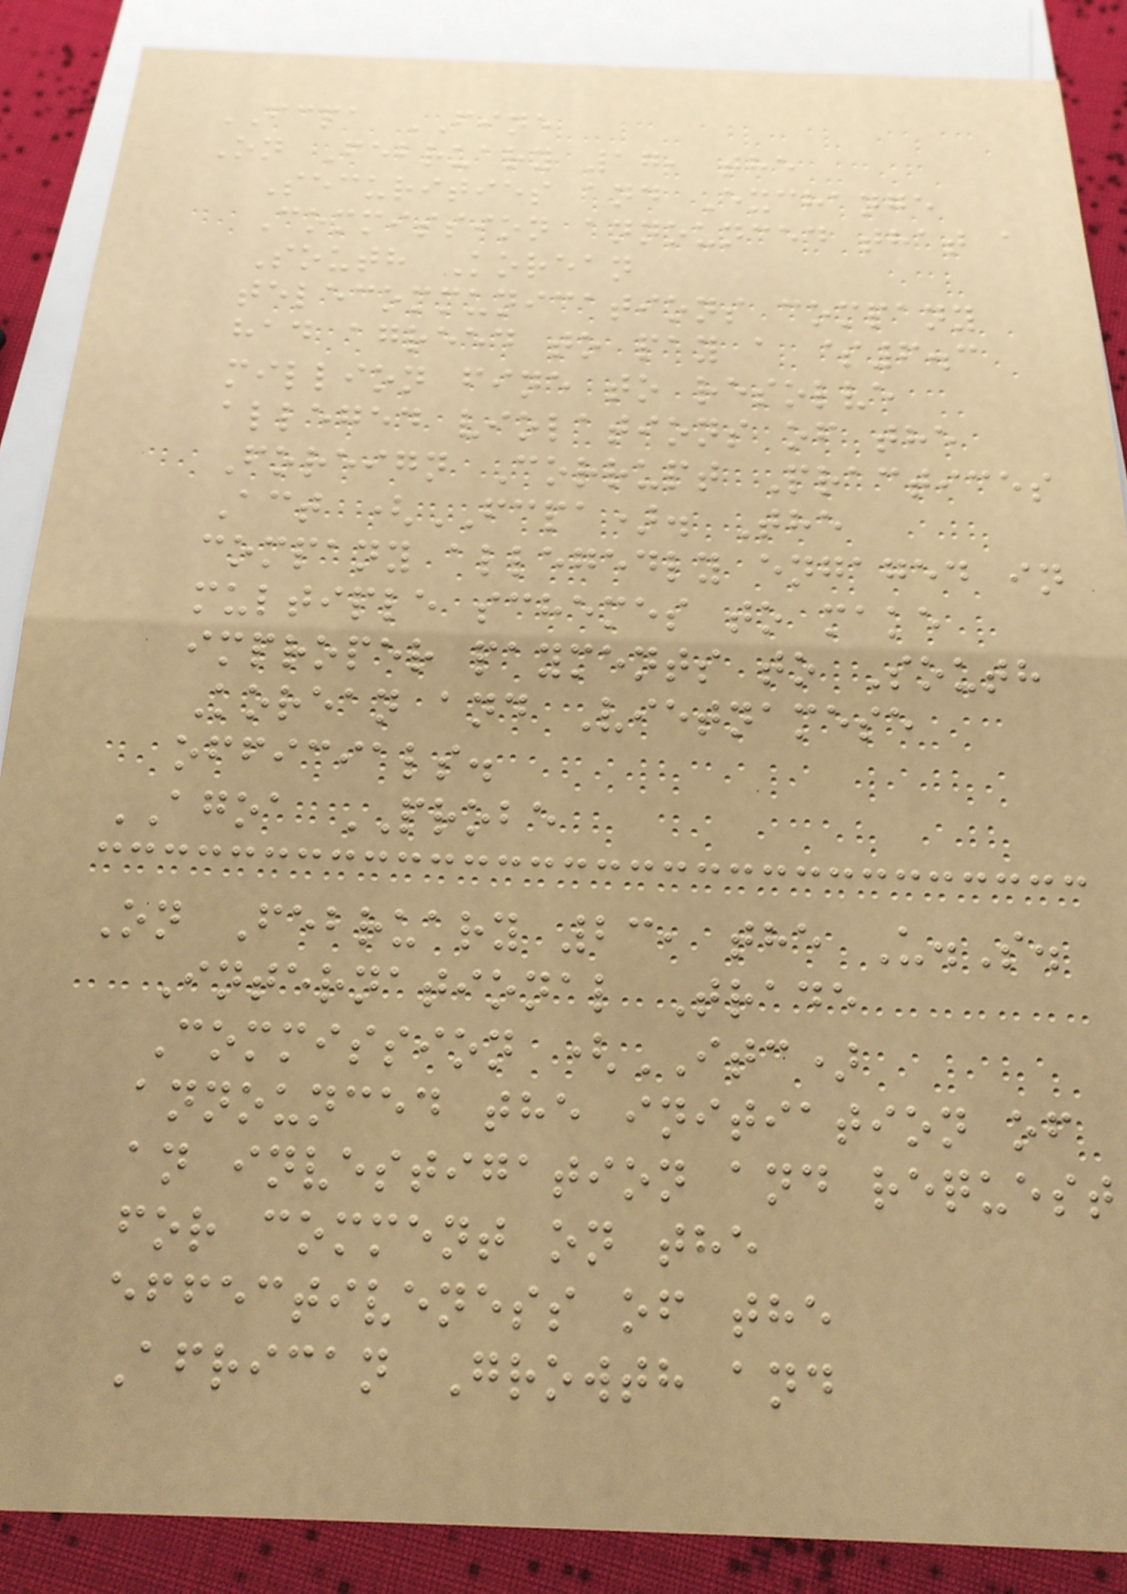FCPA FINE
On February 17, the
Securities and Exchange
Commission announced that a
South Korean
telecommunications company
had agreed to pay a $6.3
million fine to resolve
alleged violations of the
Foreign Corrupt Practices
Act (FCPA). The
company allegedly engaged in
multiple schemes to make
improper payments to South
Korean and Vietnamese
officials.
AGOA PROBE
On February 23, the U.S.
International Trade
Commission (ITC)
announced the initiation of
an investigation and request
for comment on the
effectiveness of the
African Growth and
